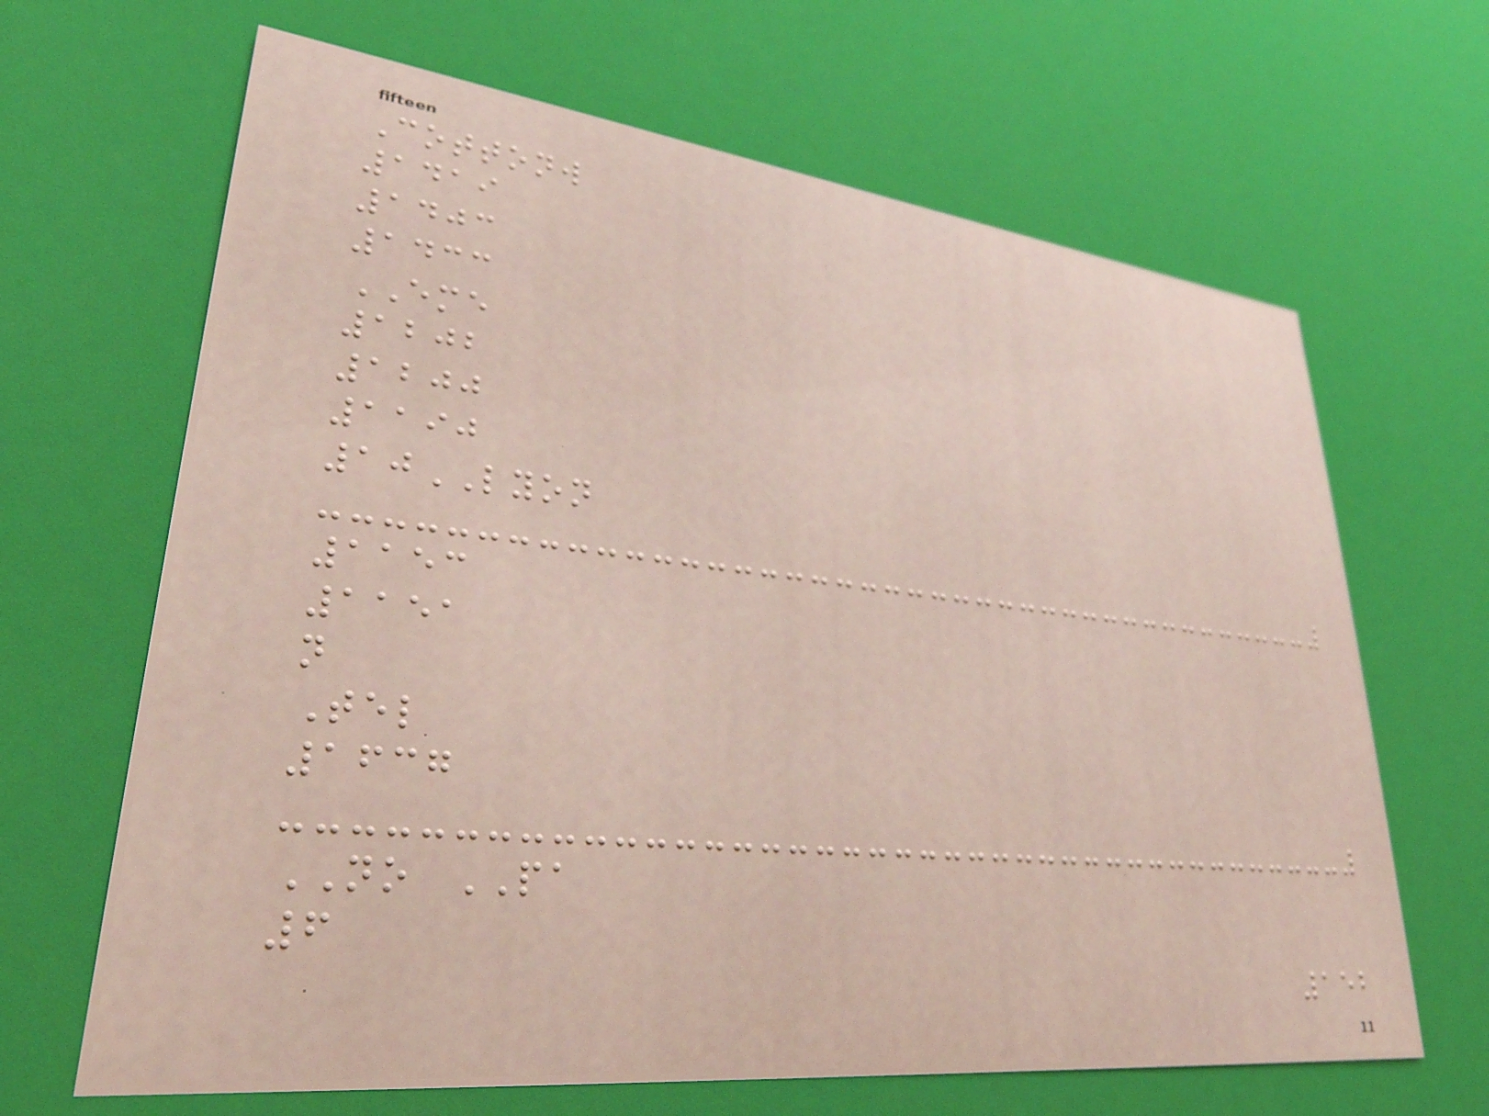Cottonw
1419
1403
1433
EME
1202
1200
1190
10LYON
1153
1151
n
Tel
1637
NO PA
6
152
